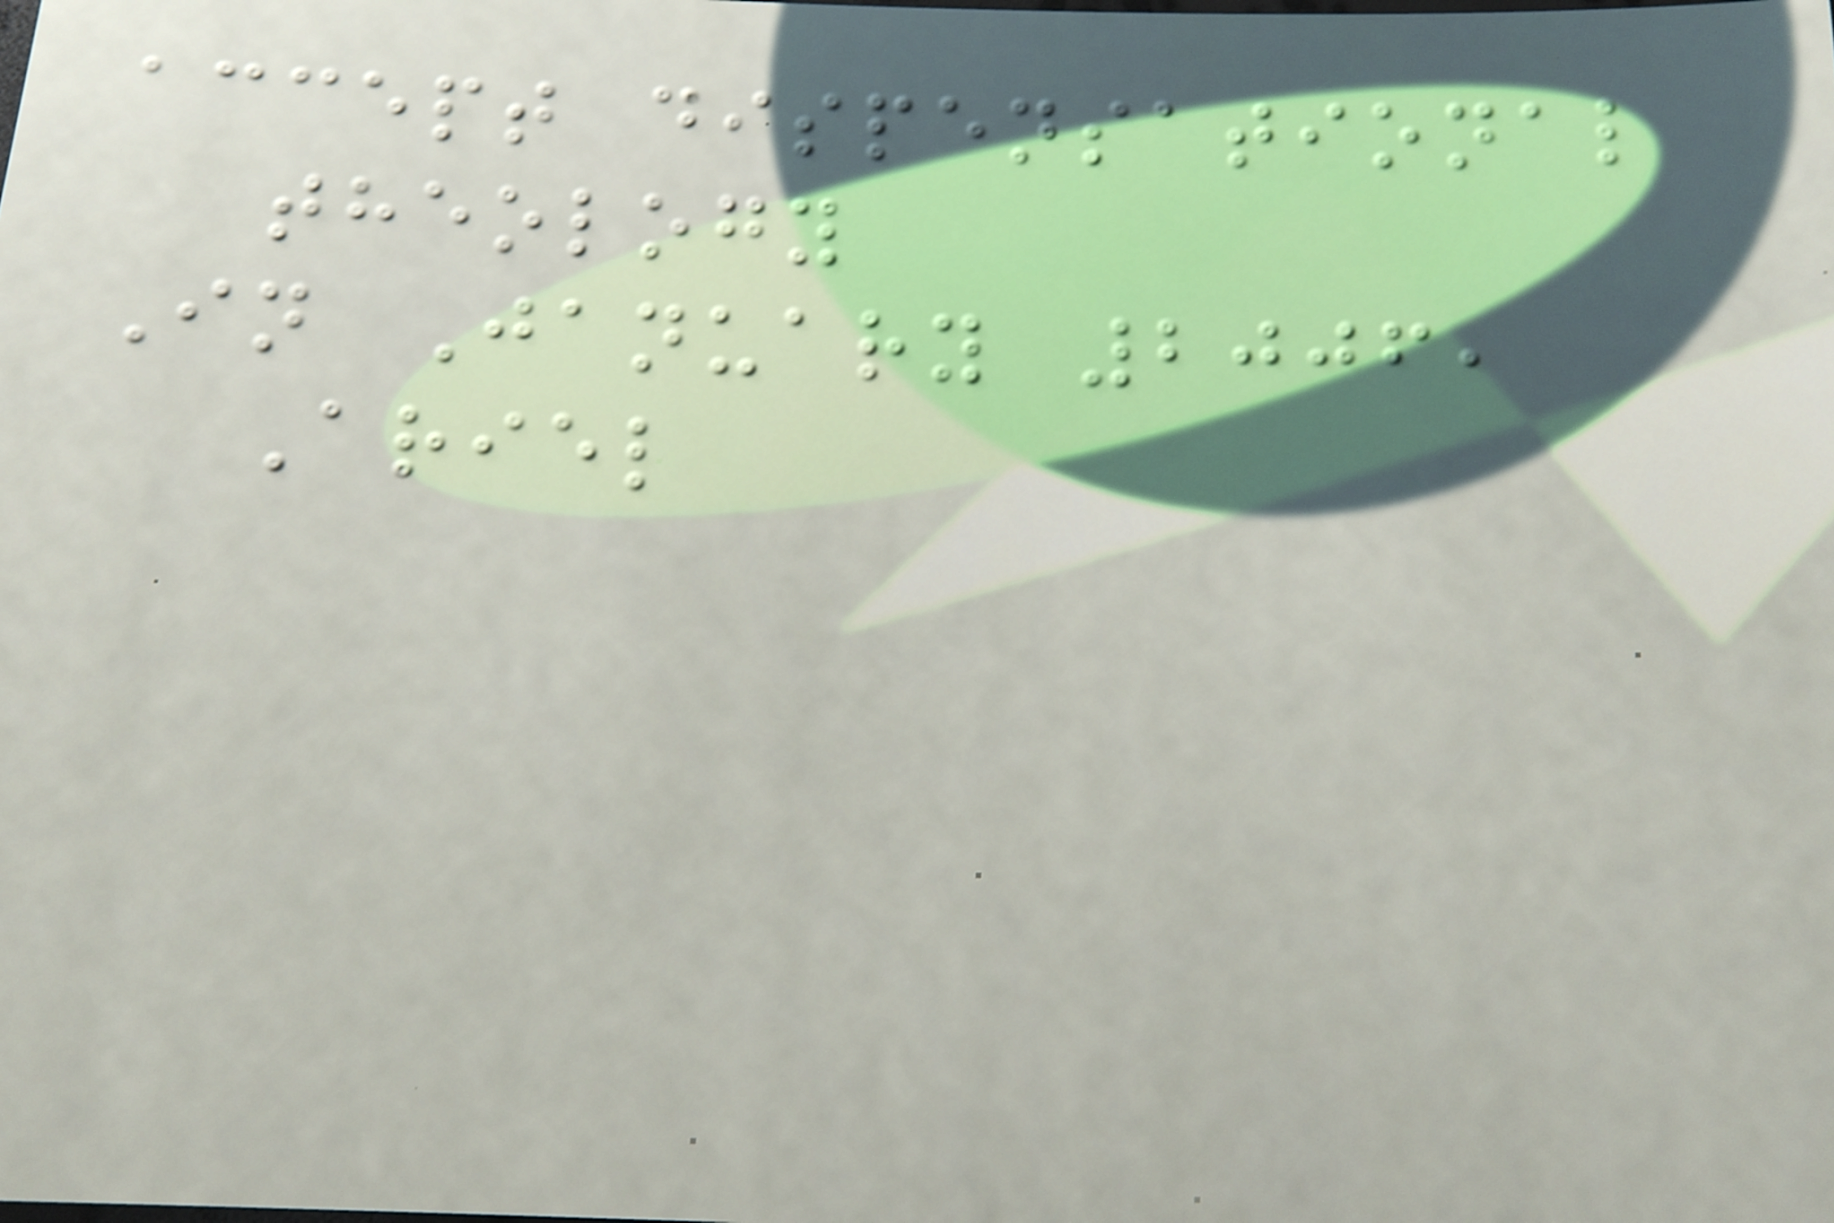accept dispensational
theology
In January 2006,
Ariel
